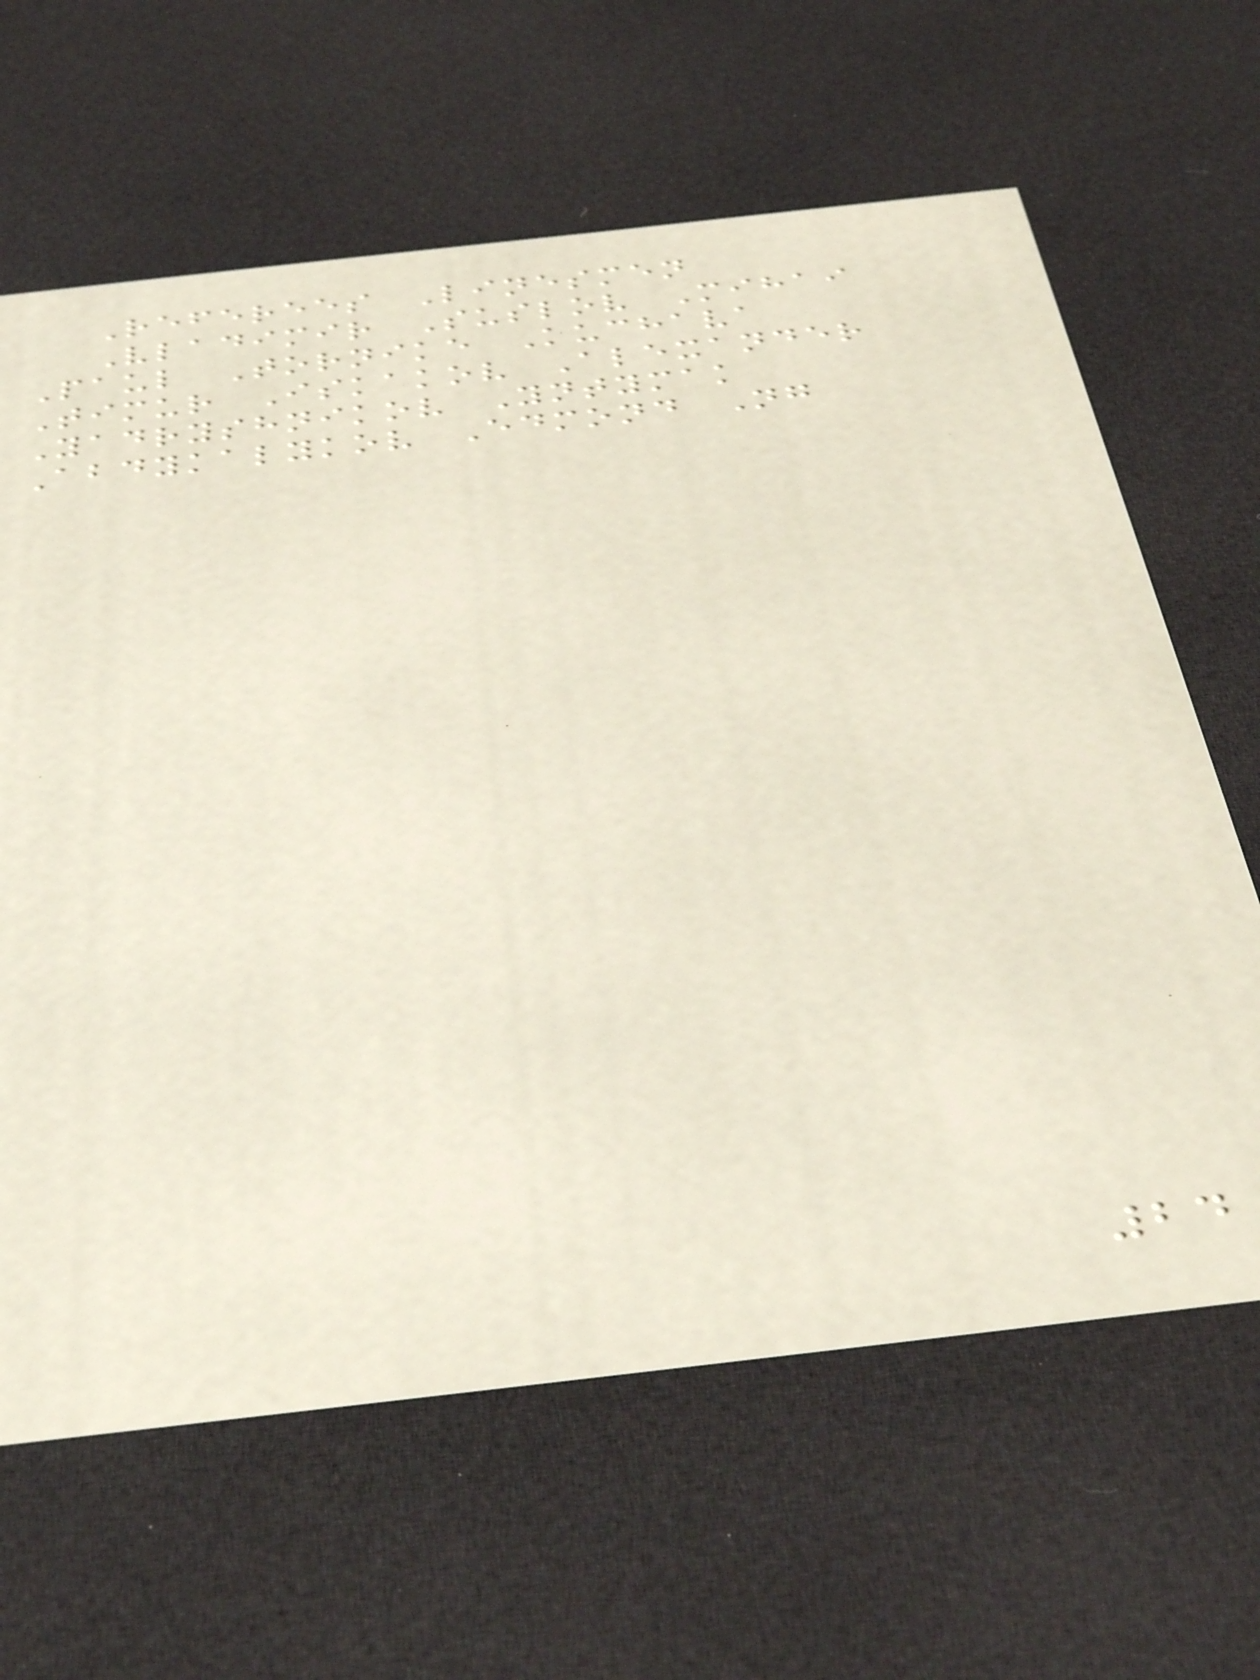Referees Linesmen
Vladimir Suslov Mihai
Paul Tornike Kuchava
Timur Iskakov Alexander
Yadryshnikov Yntymak
Abdykalykov Edmond Ng
24
